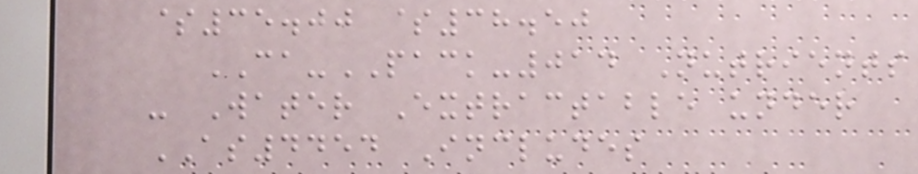$35.00 $38.50
CA-PACK-014 Nutrients
- Water Extractable under
AS4454 Includes
